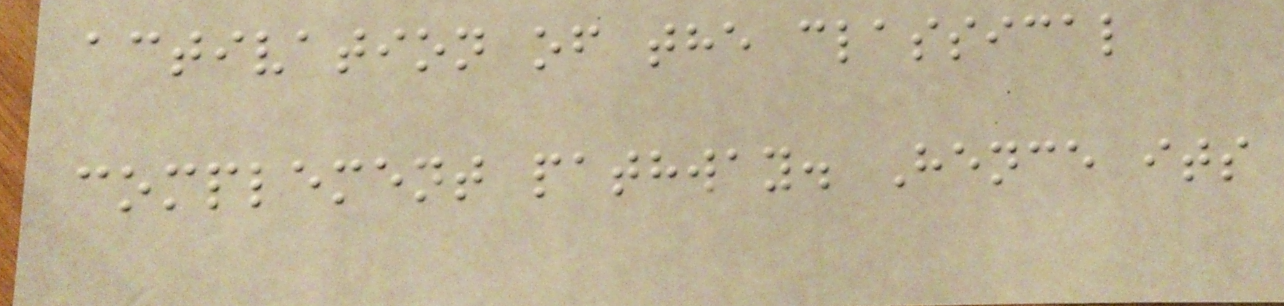activation of the classical
complement pathway. Hence its
